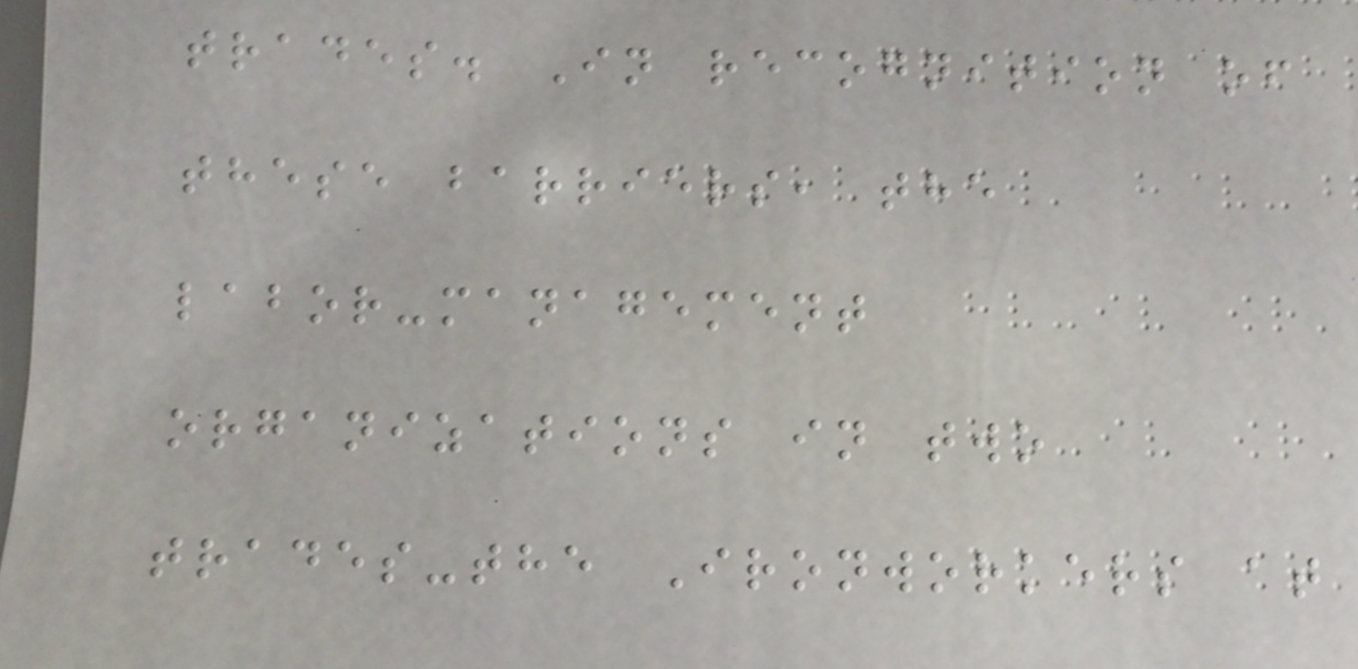trades. In recognition of
these barriers, the
labor-management
organizations in two
trades-the Ironworkers at
